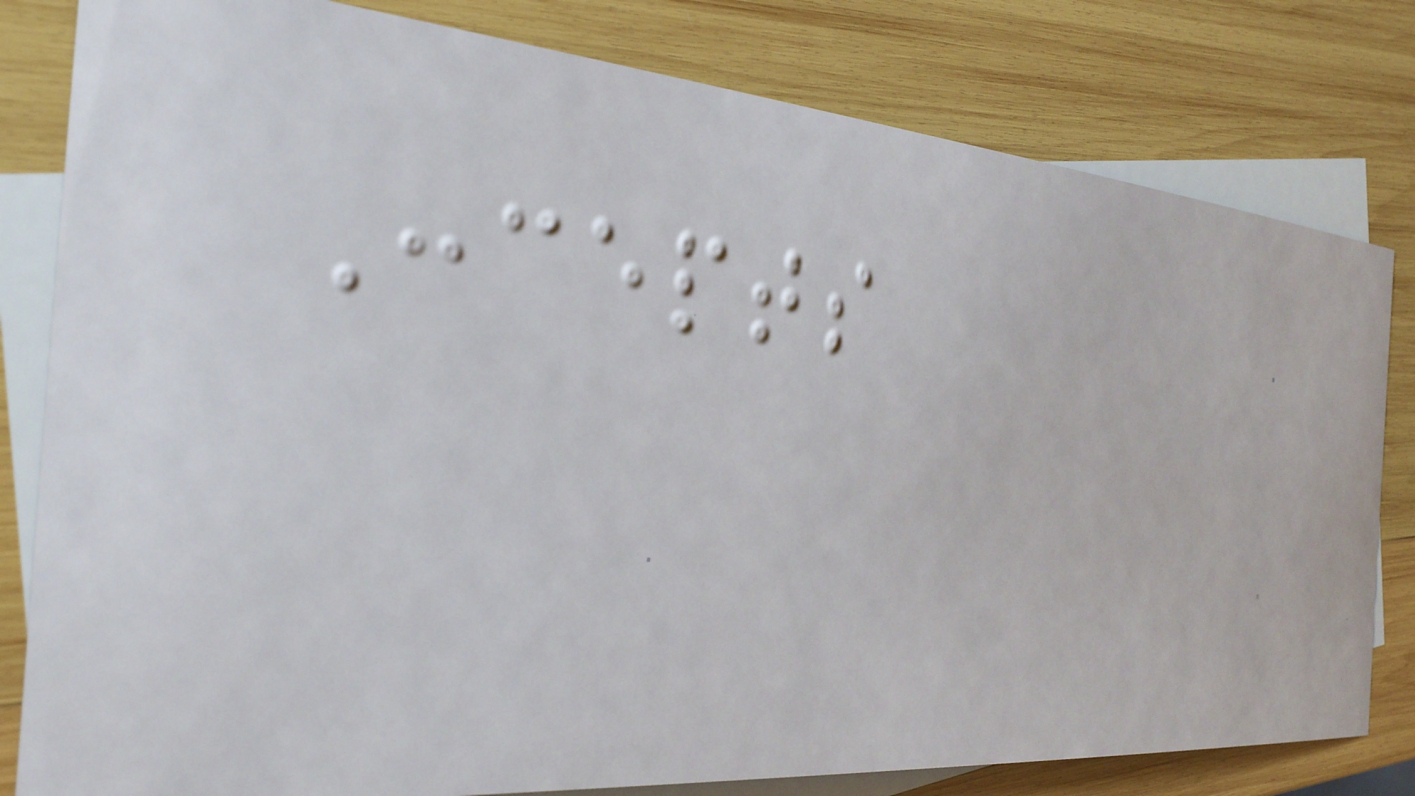Concepts
